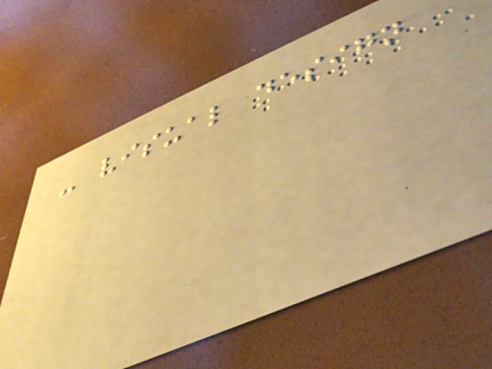- visual design
